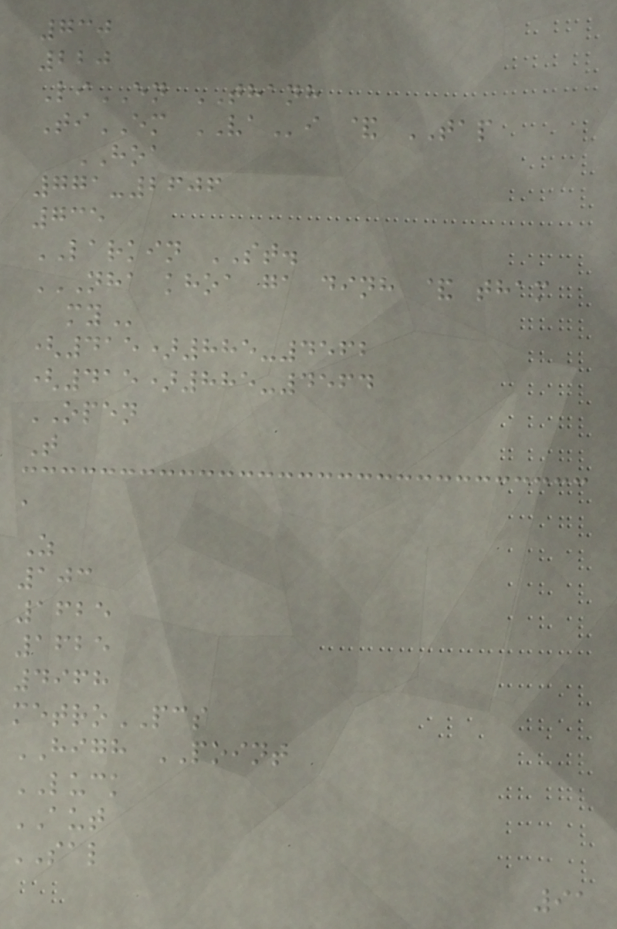730
220
LiEN THANH
TiEM VAi & TAP
HOA
771-2606
735
LARKIN ST.
NHA KHOA GA DINH & THAM
MY
(415)885-4562
(415)885-4564
OPEN
T
a
Z
103
1625
1625
4968
metroPCS
HIGH POINT
LUCK
AUT
SAL
91
